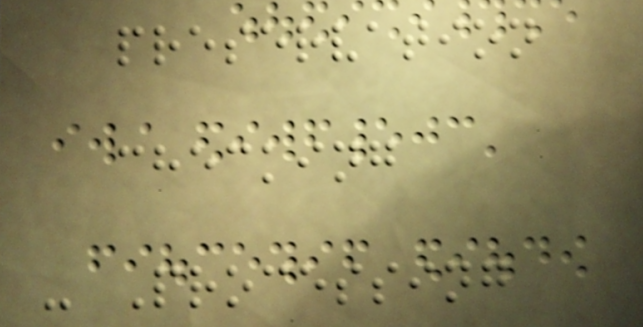preservation
checking
- Processing
